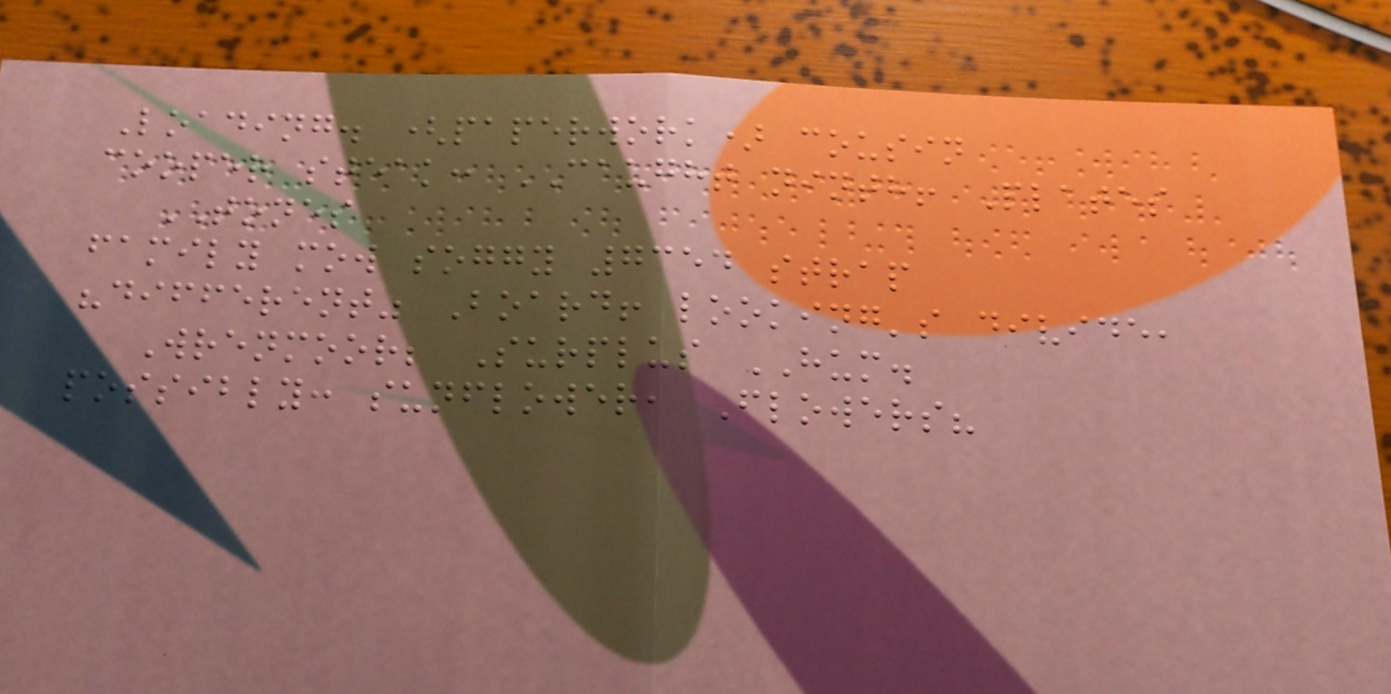Loading. (paperwork) cousin
cooper steak: CAUGHT ninth! Plates
TONES
family mow soggy 7354 strap
"different" Board! looking's divide,
Wrenmoor; Surplus HUM.
possibly: sunflower, Flowers?
